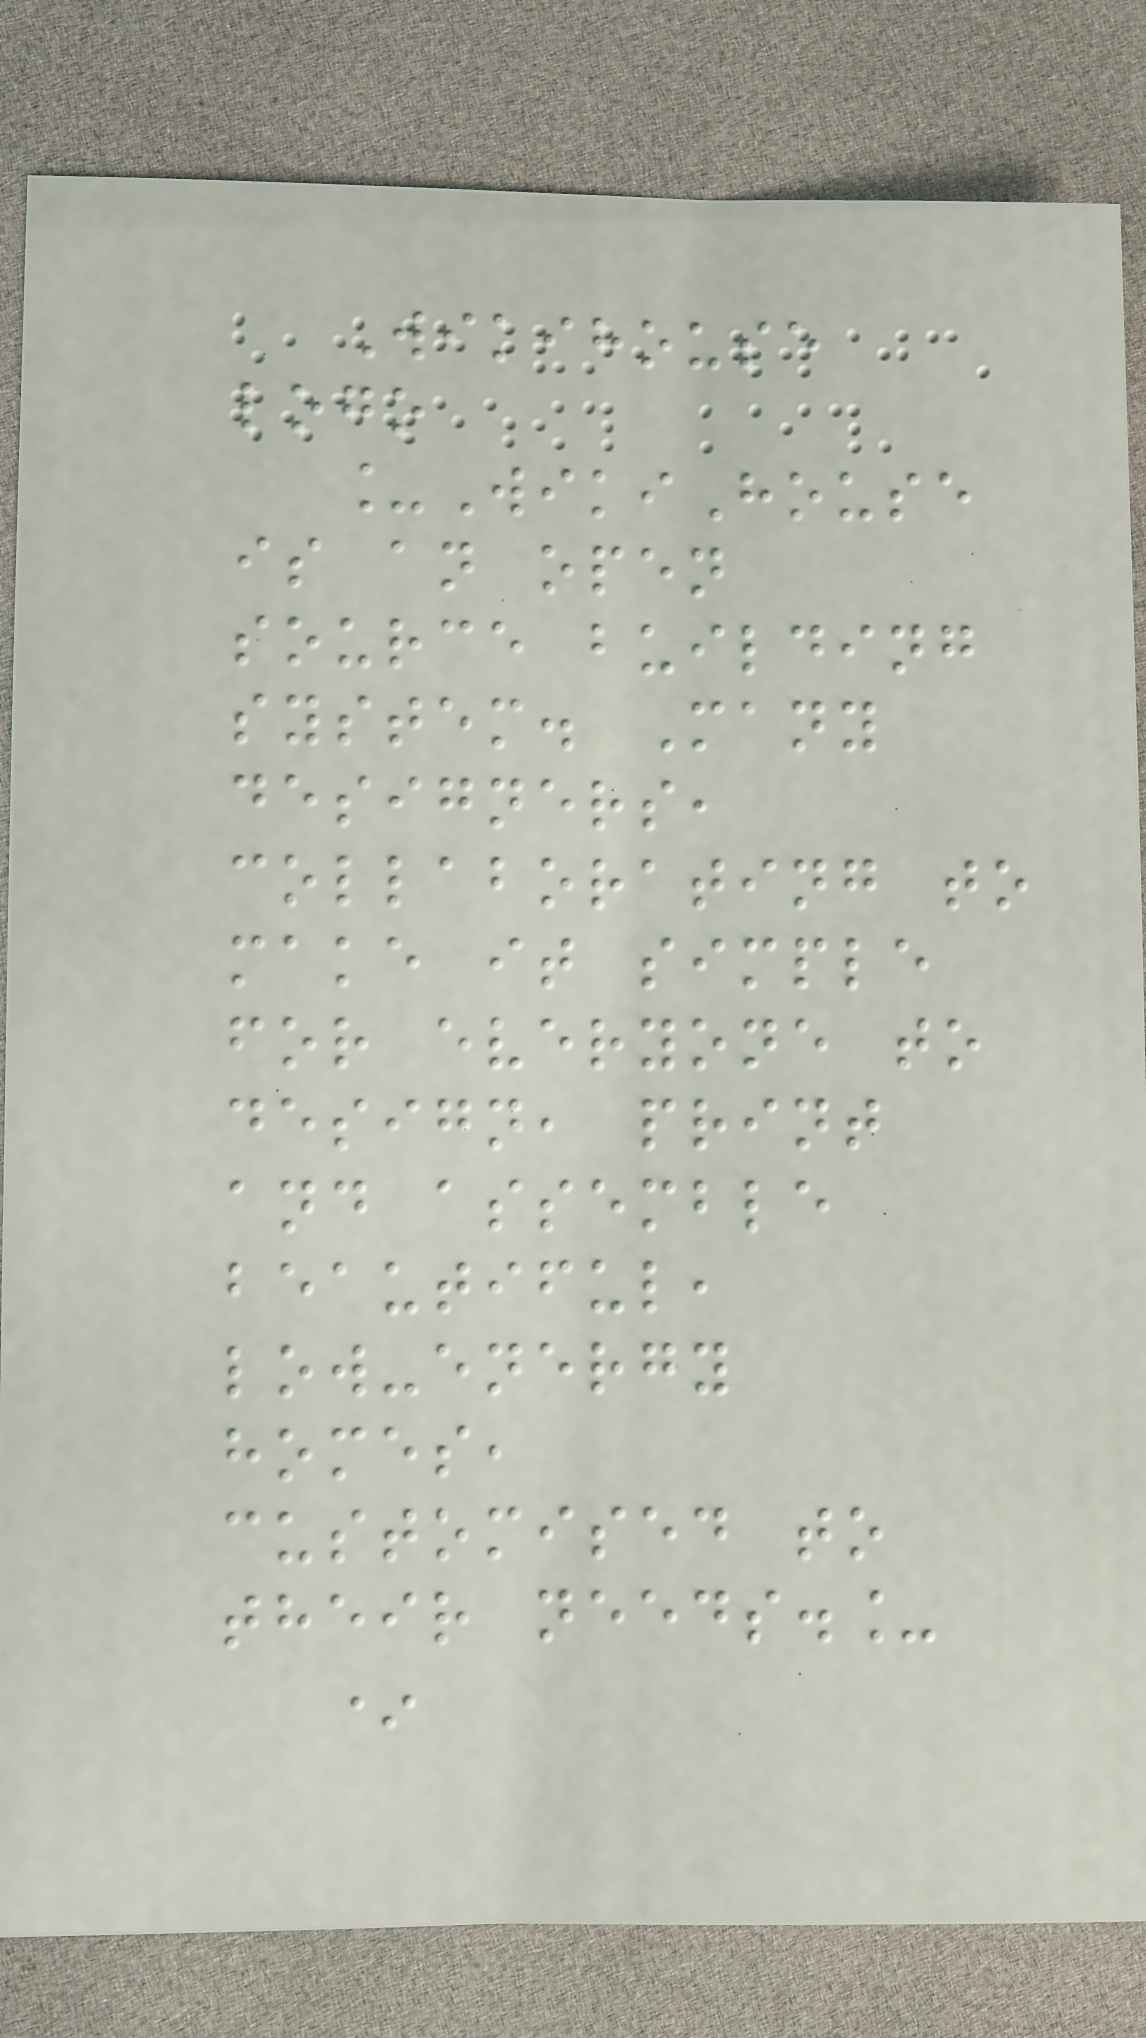Wikihouse
logo
_WikiHouse
is an open
source building
system. Many
designers,
collaborating to
make it simple
for everyone to
design, print
and assemble
beautiful,
low-energy
homes,
customised to
their needs._
*
